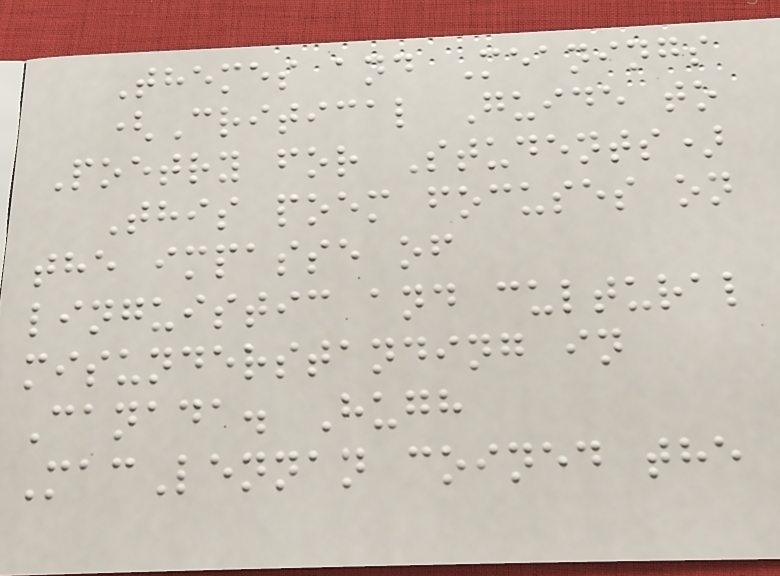Themes and Meanings
(Critical Guide to
Poetry for Students)
This poem focuses on
the impasse of
linguistic and cultural
misunderstanding in
Canada. Hugh
MacLennan coined the
